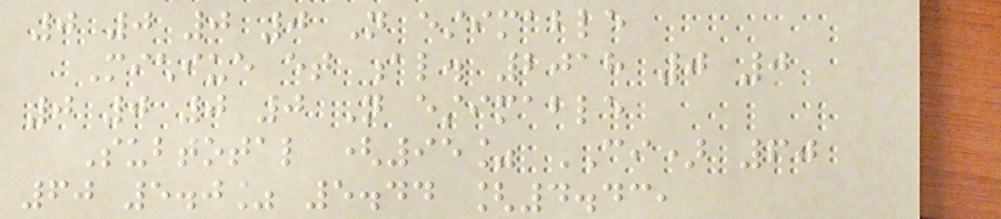0 0 0 0 Not estimable
Michiue et al. 2018 0 0
0 0 0 0 Not estimable
Subtotal (95% CI) 60
60 5.0% 5.44 [4.43,
